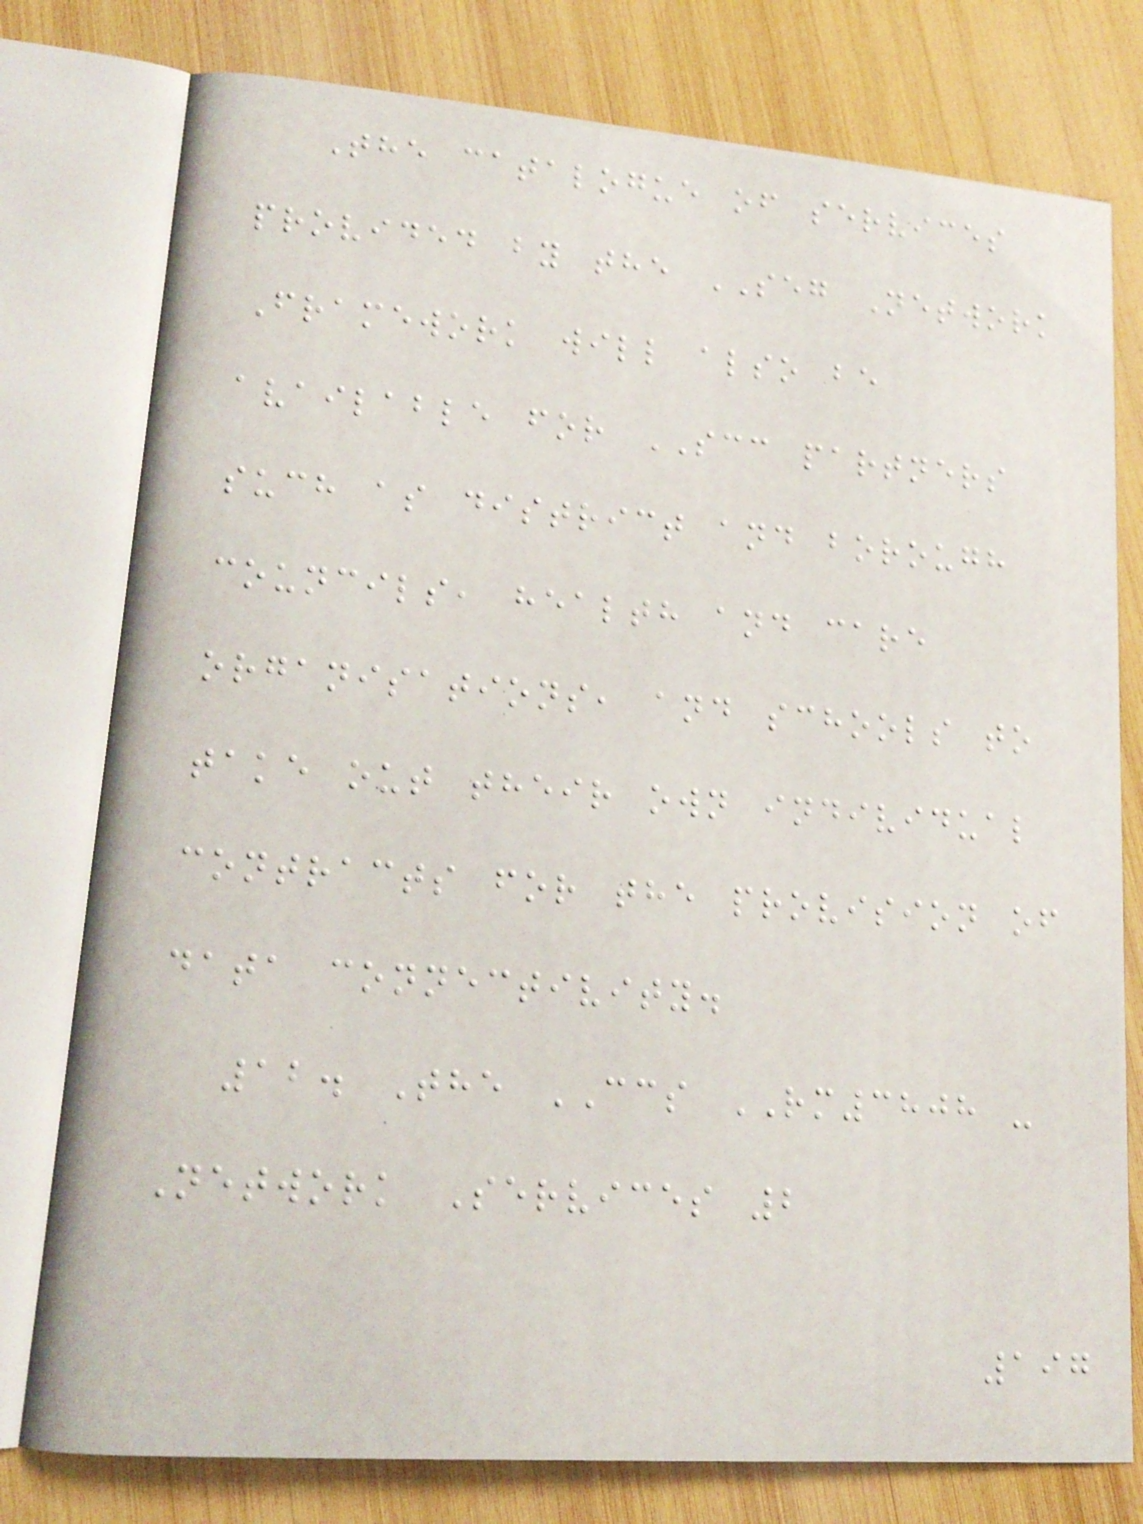The catalogue of services
provided by the SEG Network
Framework will also be
available for SCC partners
such as district and borough
councils, health and care
organisations, and schools to
take out their own individual
contracts for the provision of
data connectivity.
12. The CCS RM3808 -
Network Services 2
197
